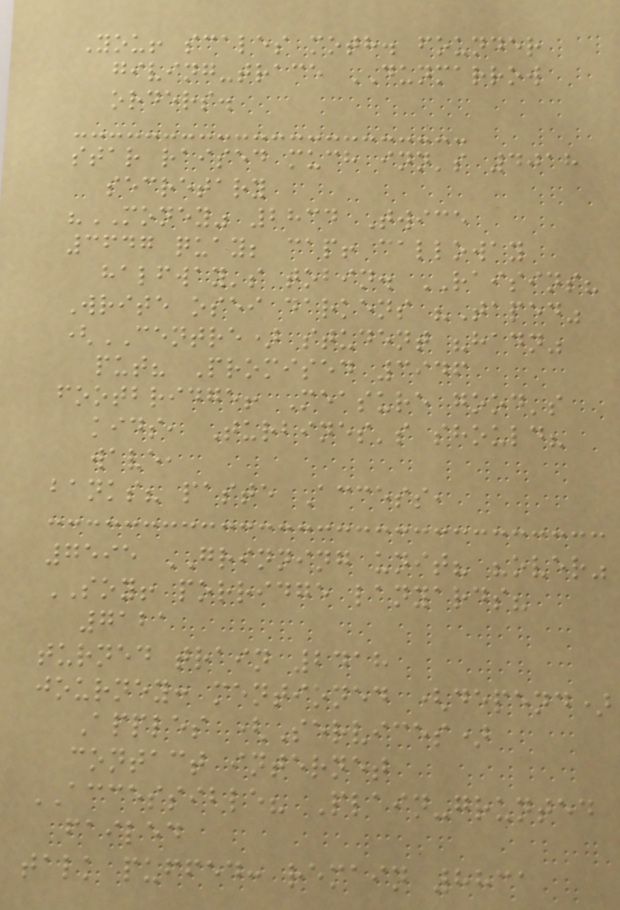You! scales moth. founder
giving-trace DUNMARROW
orders.
star raised much inn's 4018
secretary
"MONEY" 2834 Twice
3647 quay; cap! calloway
halfway's tobin. RAISINS?
Write osei darkens "Taped"
(CENTRE) student "hadn"
put? Promised 3946
footbridge! Measure good's
kids, Turbines's should?
wave,
banks? paste Access,
7595 GRINNING unit? "over"
SOY! porridge lanyards?
7121
turned train 2418
journey: mentioned (depend)
Apples (Services)
contact internet
ACCESSIBLE? Plain-grunted
failed
talk puffed: remain 8831
